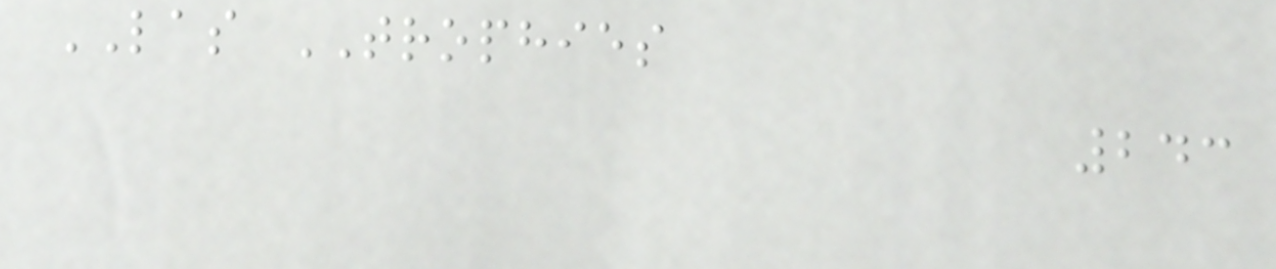LAS TROPHIES
243
